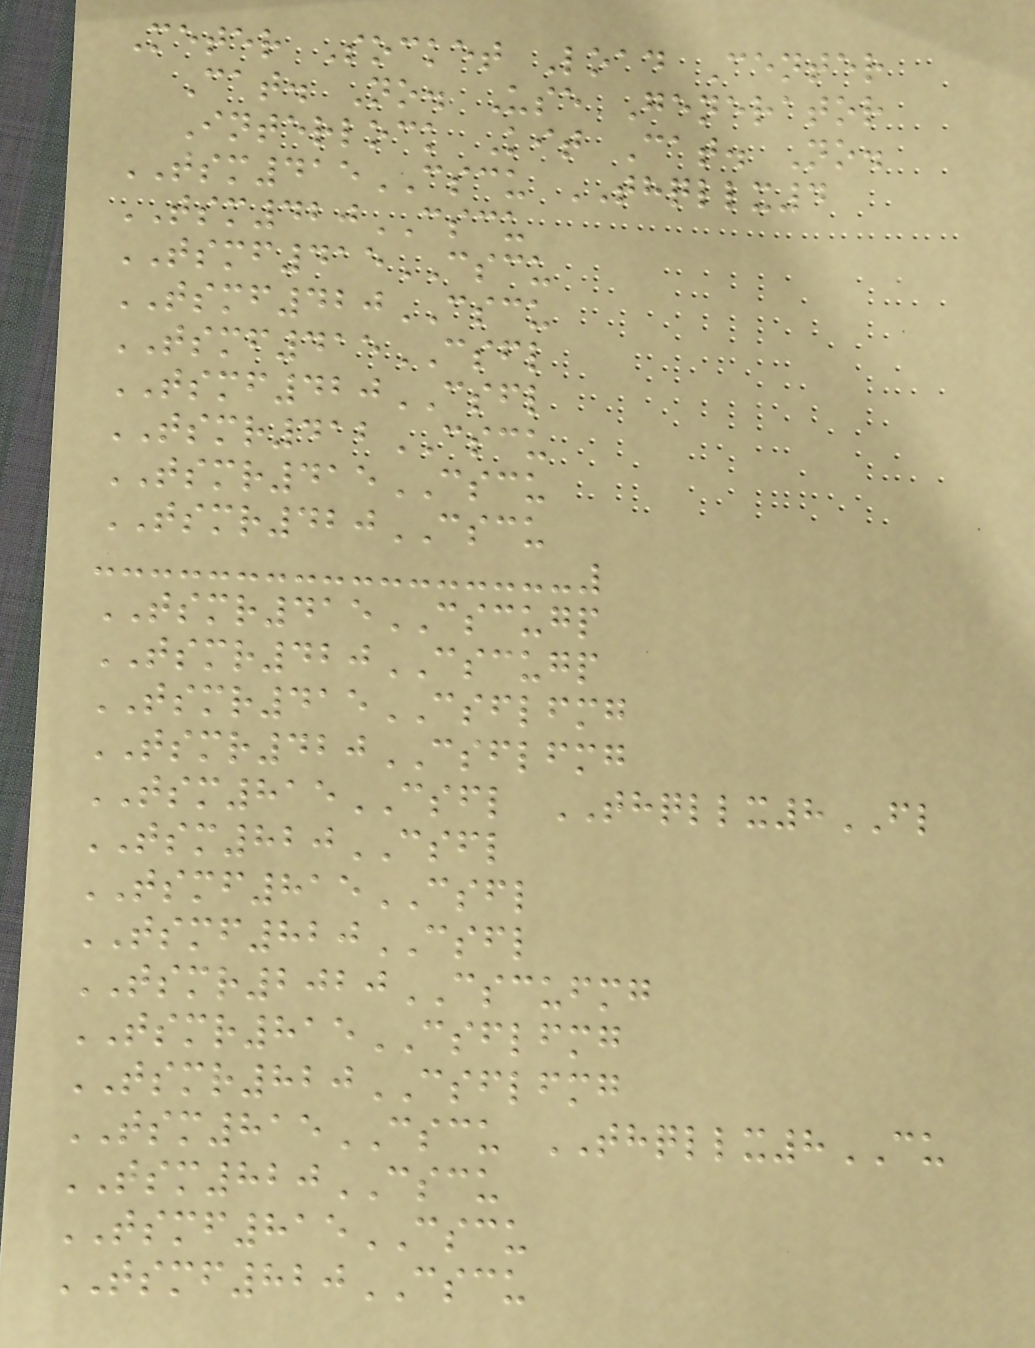Meter Socket Load Center
Cat. No. Use Generator
Interlock Kit Cat. No.
TSM415CSCU THQLLX4
TSM420CSCU
TSMF415CSCU
TSMF420CSCU
TSMF415CSFL
TSMF420CSFL
TSMR412CSCU
TSMR415CSCU
TSMR420CSCU
TSMR415CSCUGP
TSMR420CSCUGP
TSMR415CSFLFMG
TSMR420CSFLFMG
TSM815CSFL THQLLX8FL
TSM820CSFL
TSMF815CSFL
TSMF820CSFL
TSMR2020CSCUFMG
TSMR815CSFLFMG
TSMR820CSFLFMG
TSM815CSCU THQLLX8CU
TSM820CSCU
TSMF815CSCU
TSMF820CSCU
